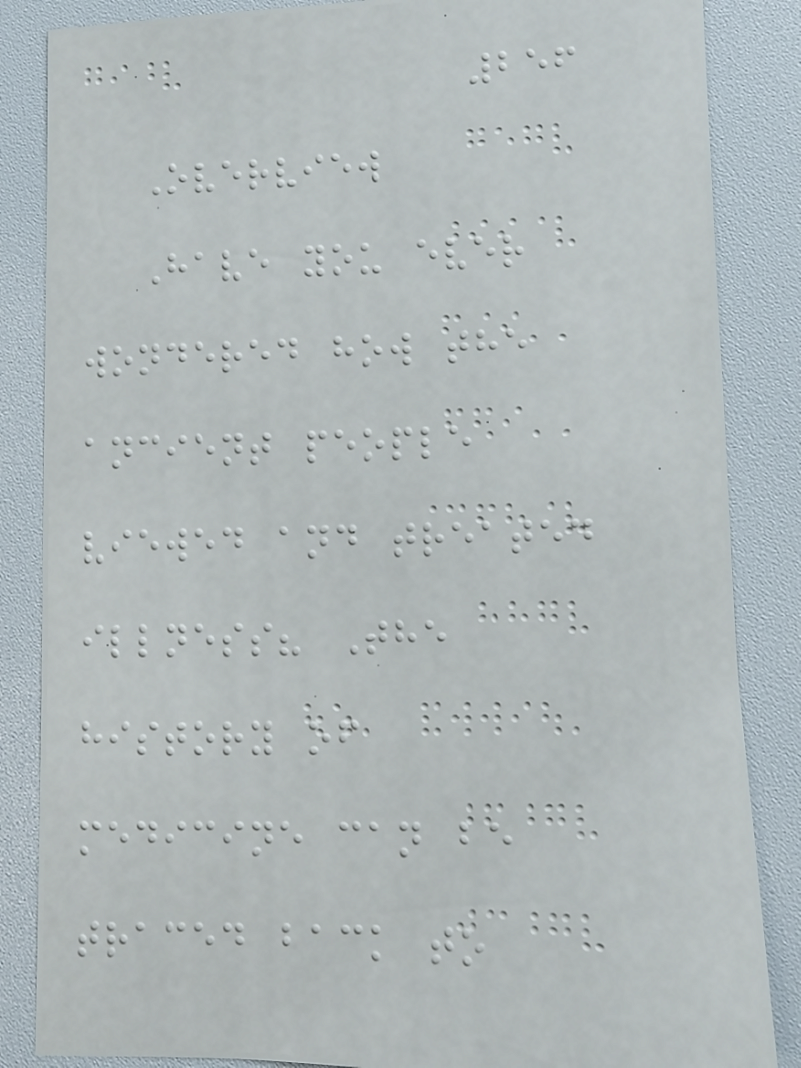256
Overview
Have you ever
wondered how the
ancient people
viewed and treated
illness? The
history of
medicine can be
traced back to
